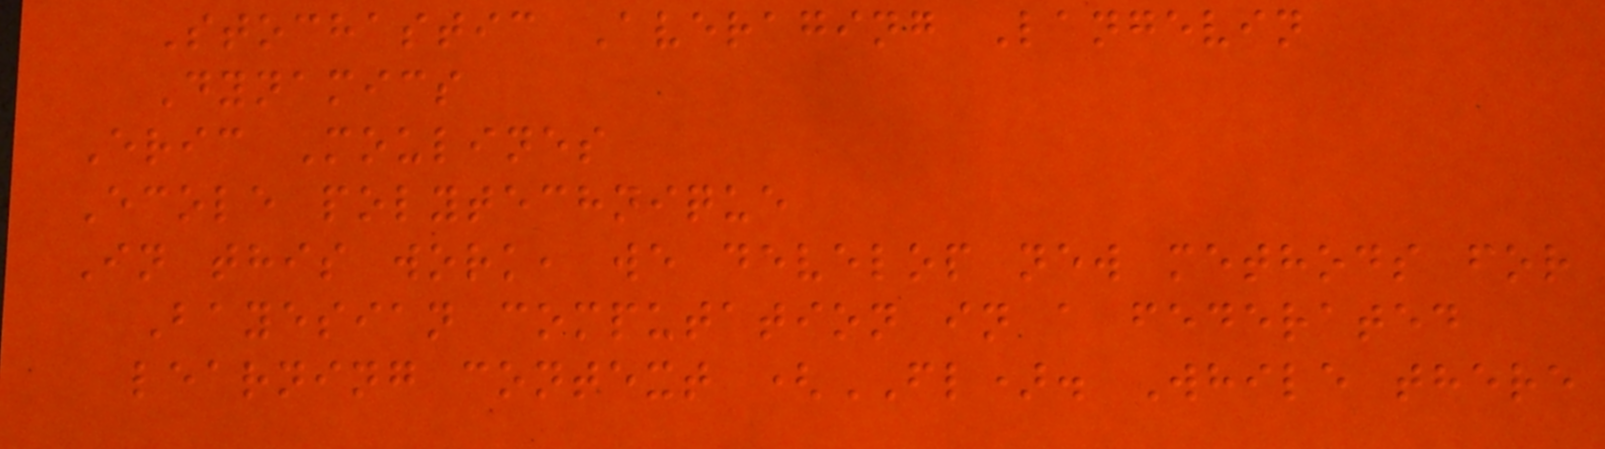Stochastic Averaging Langevin
Dynamics
Eric Moulines
Ecole polytechnique
In this work, we develop new methods for
Bayesian computation in a federated
learning context (FL). While there
